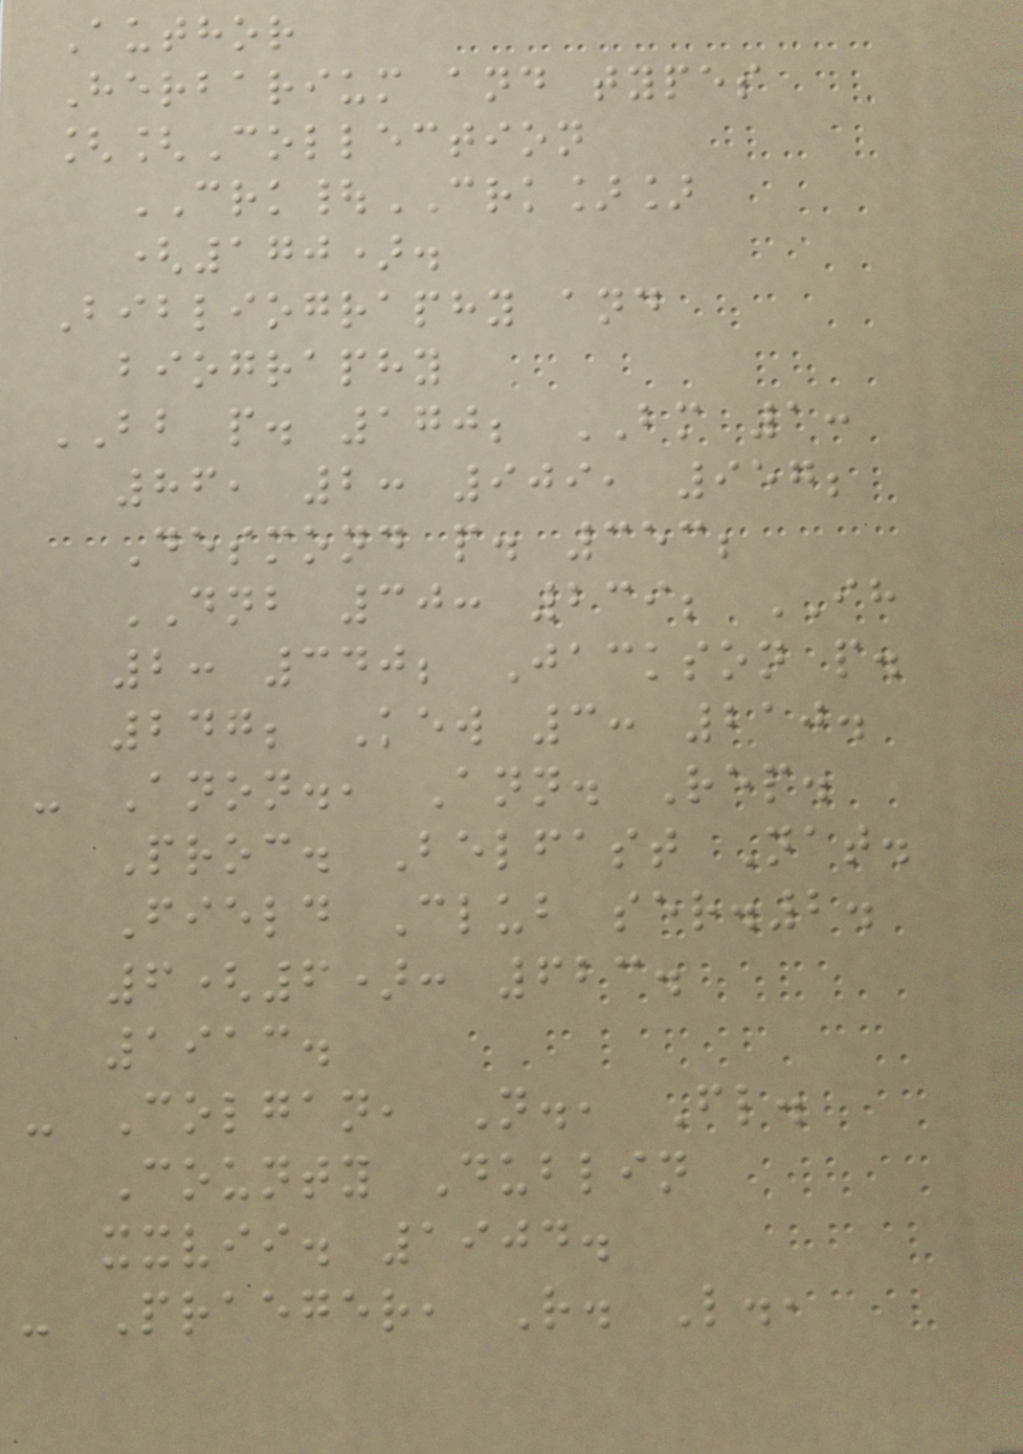Author
Herbarium and types
[[Collection
CRK|CRK]]
(170).
Bibliography and
biography
BB p. 170; BM 1:
86, 2: 909, 957;
Desmond p. 353;
DNB 30: 239; IH
2: 340; Jackson p.
247; Kew 3: 210.
- Anon., Ann. Rep.
Proc. Belfast Nat.
Field Club ser.2.
6(6): 623.
1913.
- Colgan, N., Fl.
County Dublin
xxvii. 1904.
- Praeger, R. L.,
